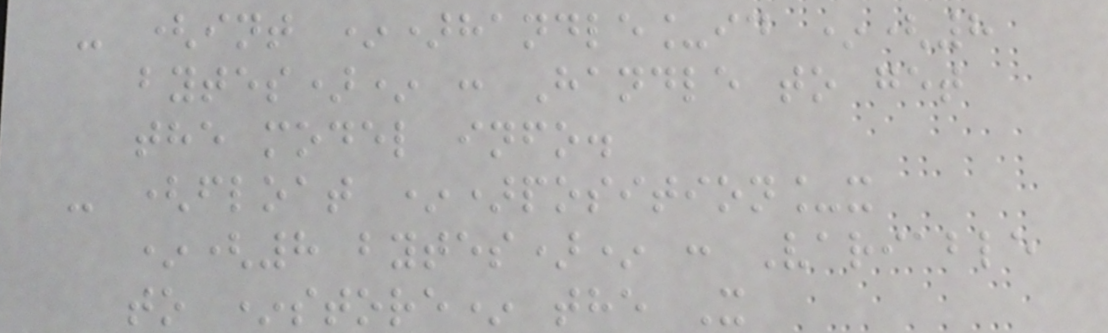- (int *)handle_id *(8
bytes)* : Handle to get
the model info.
- (float *)position_x
*(8 bytes)* : Variable
to *store* the X
